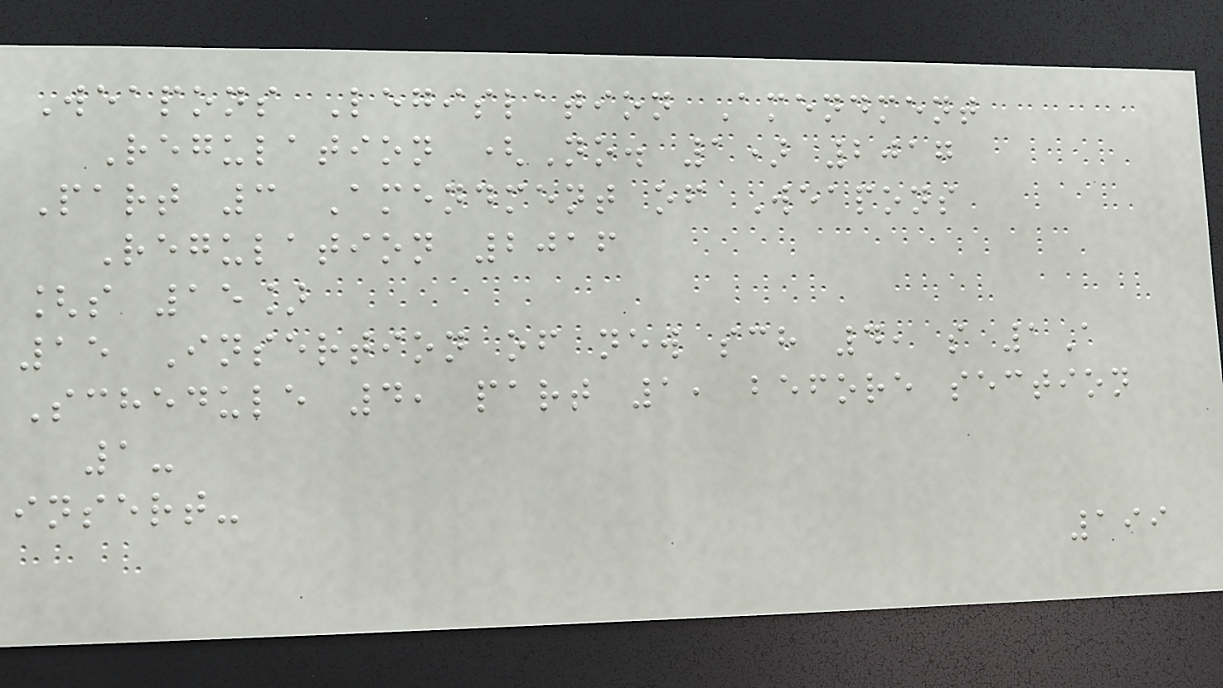Weapons Legislation Amendment
Regulation (No. 1) 2017
Part 3 Amendment of Weapons
Regulation 2016
[s 15]
15 Insertion of new sch 4, s 1A
Schedule 4, part 1, before section
1-
insert-
199
